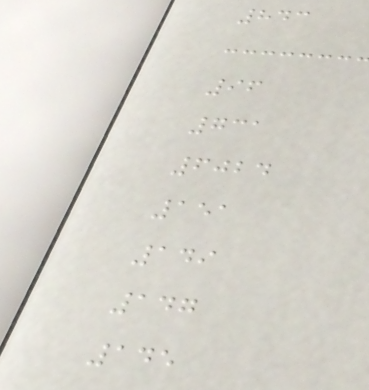843
96
731
6024
151
149
147
145
